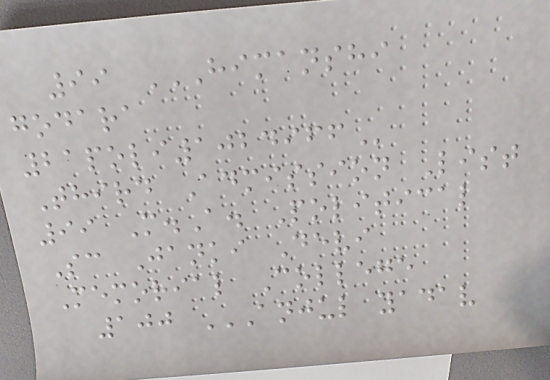99 HIMANSHI
GODARA
21POLI1024966
Third Admission List
99 M.A. Political
Sc Janki Devi
Memorial College
100 ANJUL YADAV
